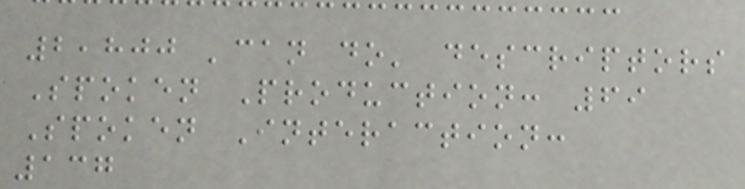2,800 'can do' descriptors
Spoken Production: 69
Spoken Interaction:
137
